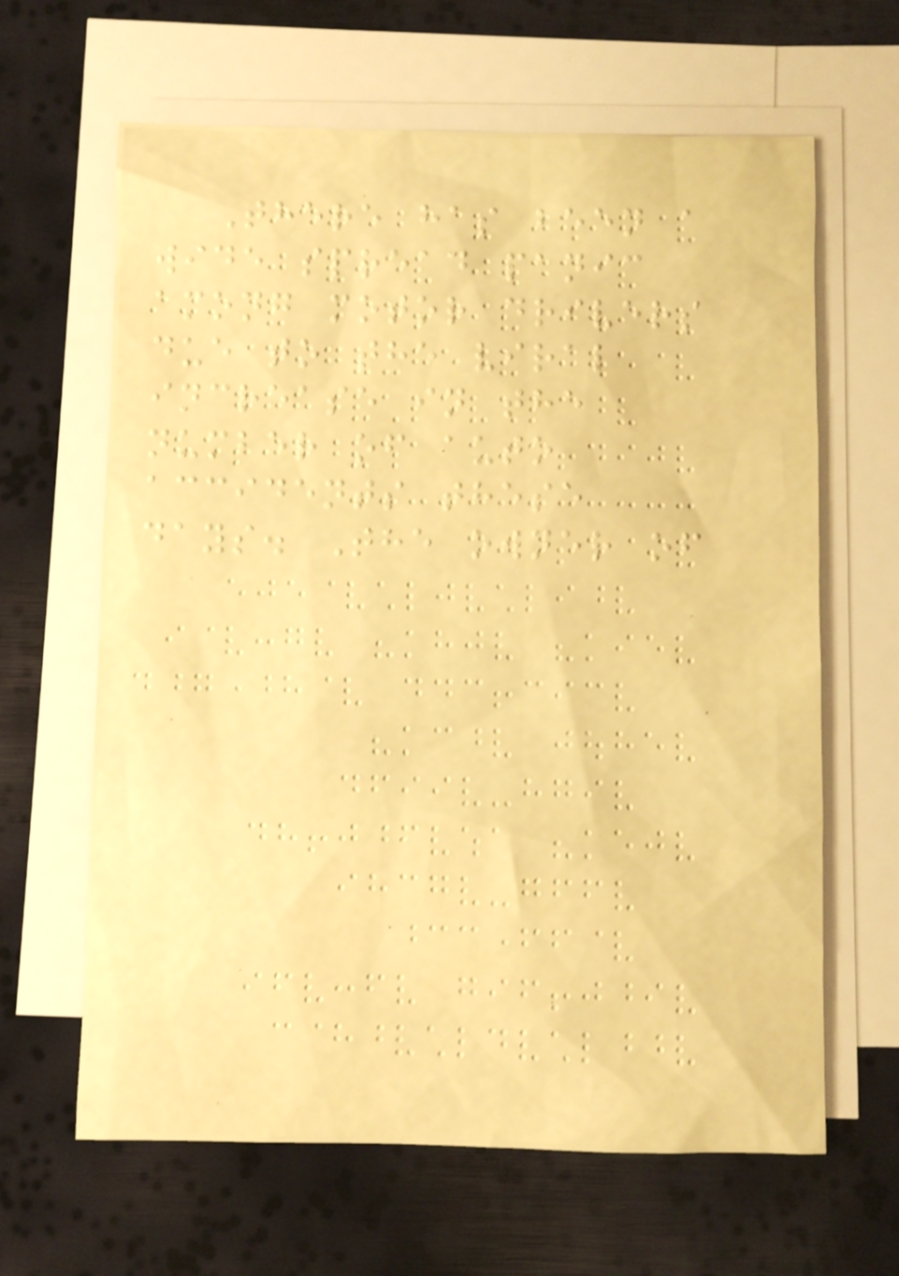There has been a
wide spread panic
among motor drivers
due to the viral
increase in the
number of auto
accidents these
days. The owner of
